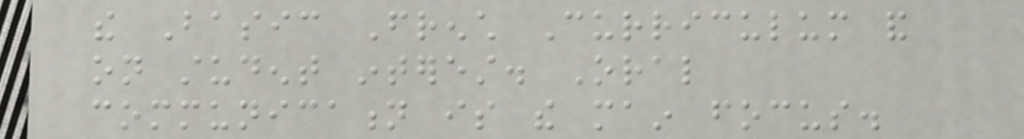the Basic French Curriculum and
on student interest. Oral
communication is the main focus.
